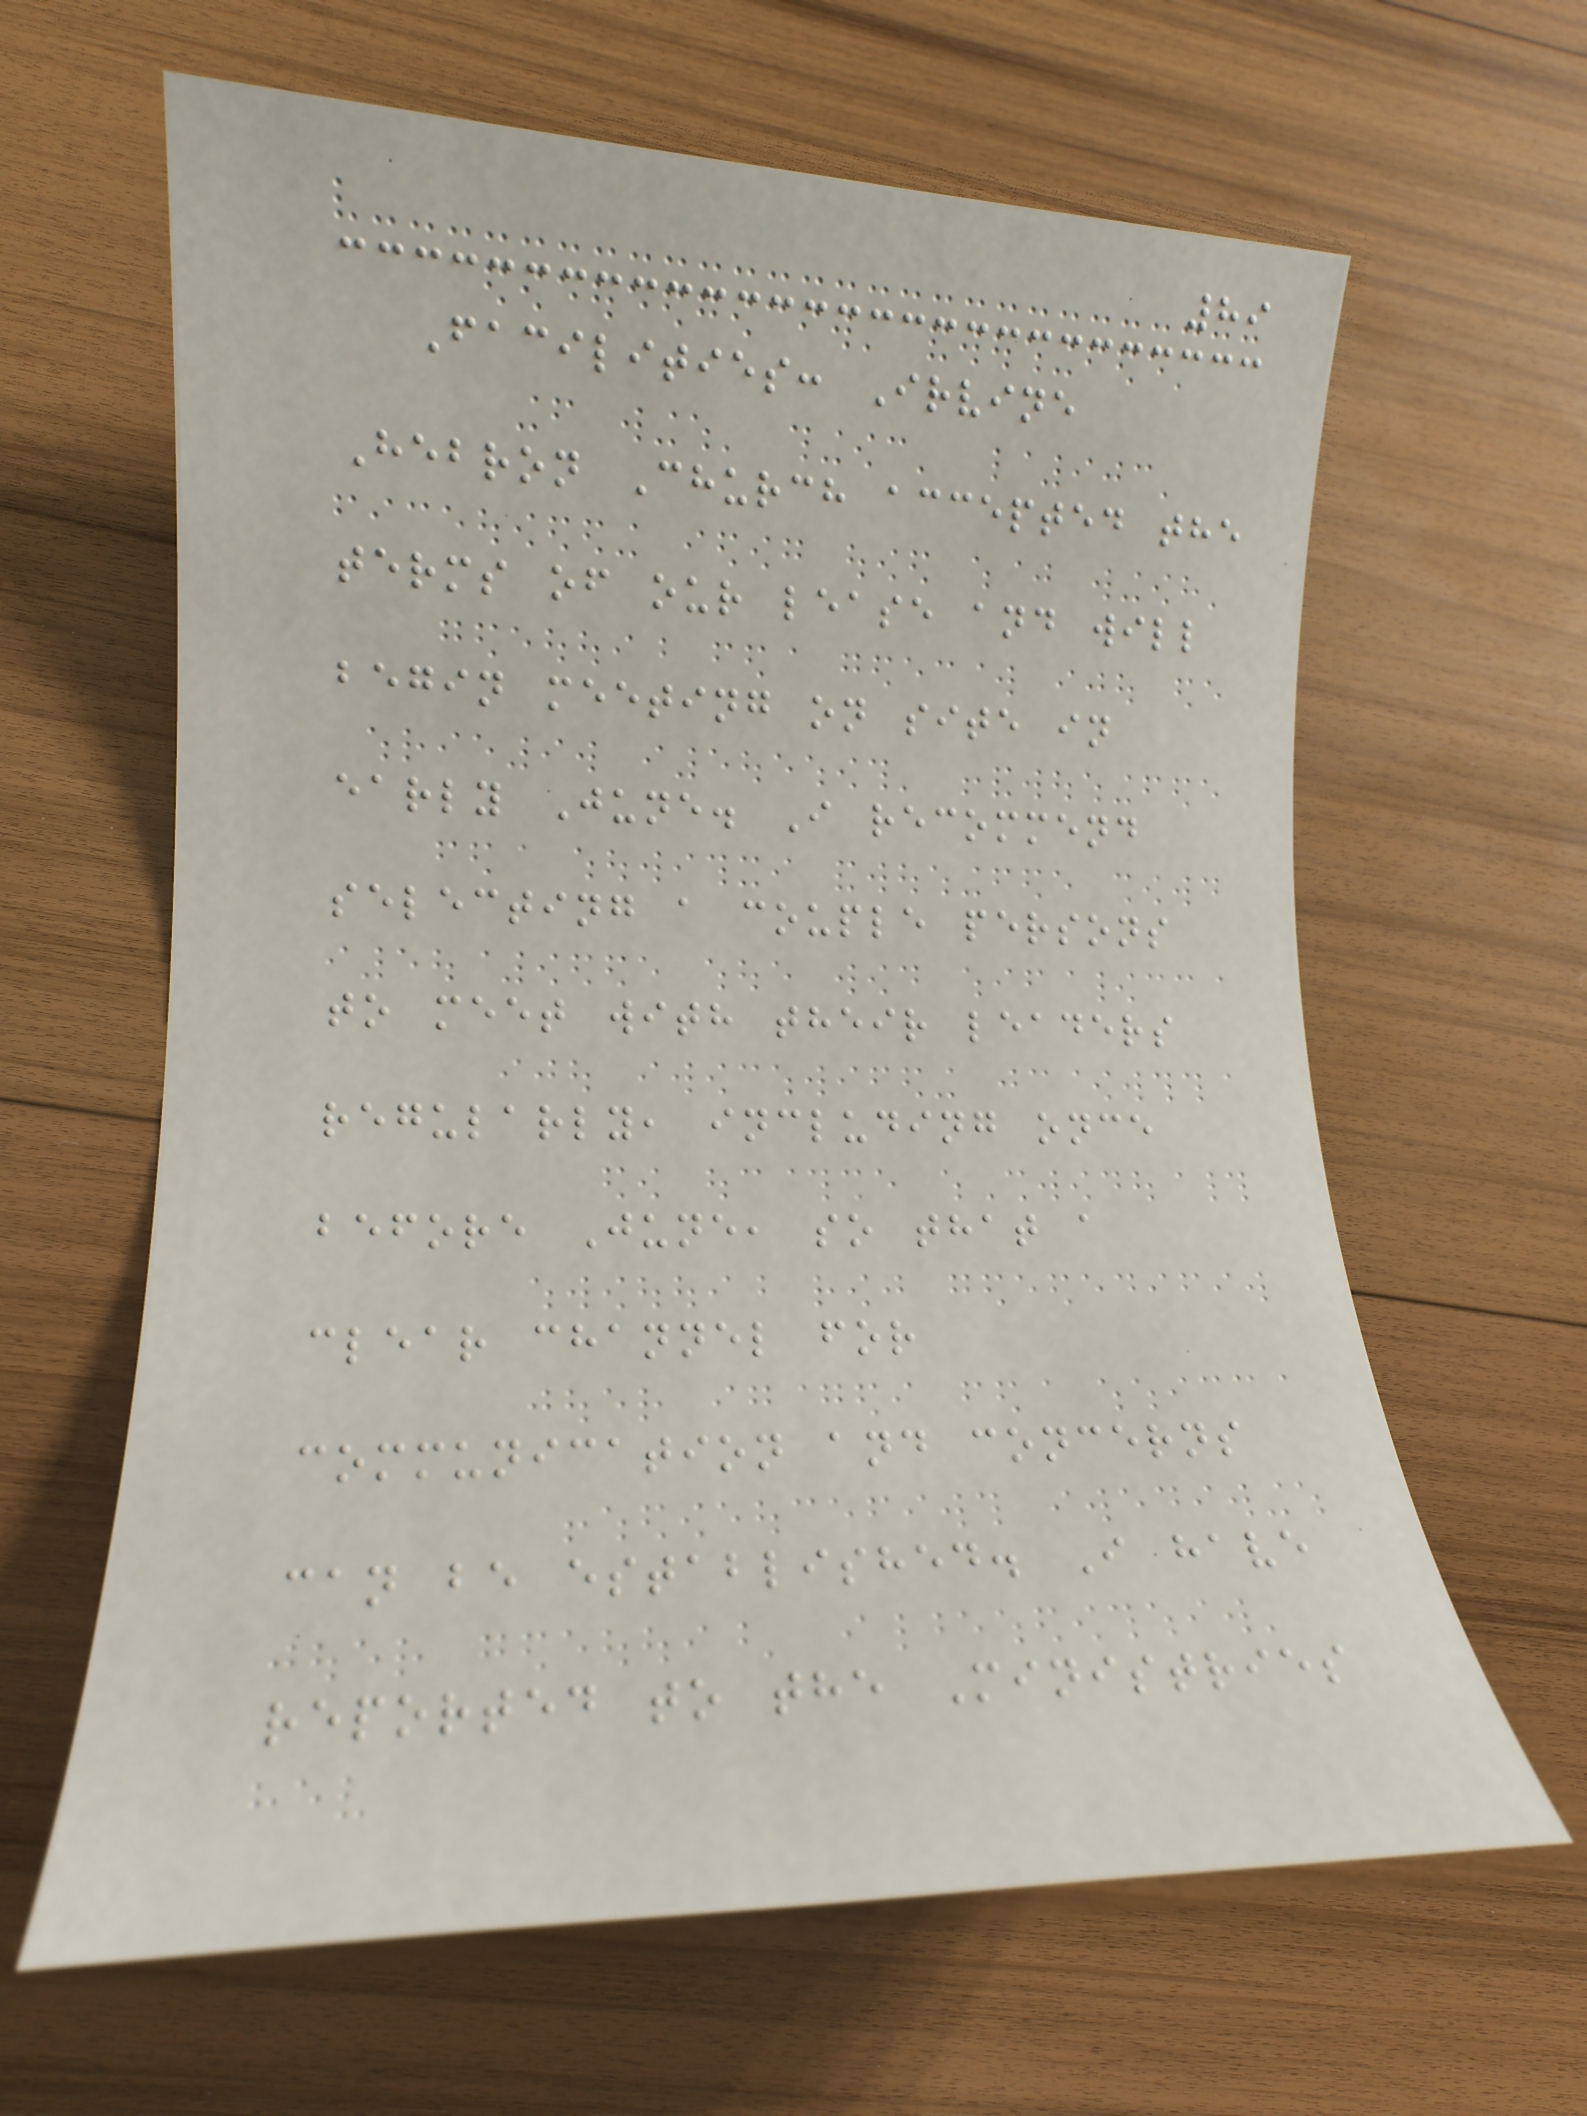89
Facilities: Irvine
Hebron Church accepted the
terms of our lease and will
begin meeting on site in
early June. I recommend
selecting a couple persons
to meet with their leaders
regularly, including once
before June, so that a
clear channel for
communication and concerns
can be established. I have
reported to the Ministries
